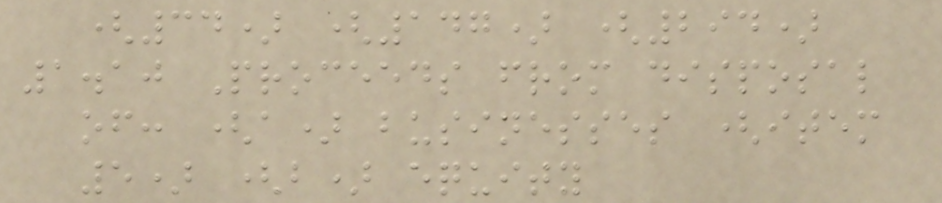(34) (147) (294)
1.10 Proceeds from disposal
of: (a) businesses (item
5) (b) equity
